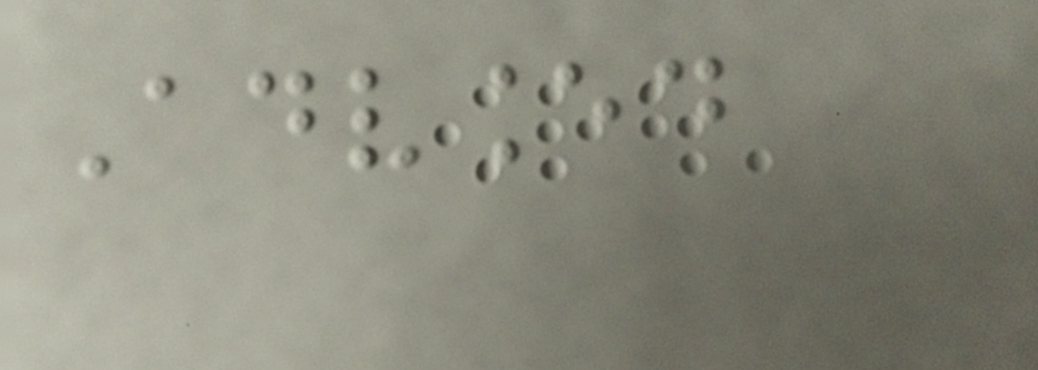Advanced
